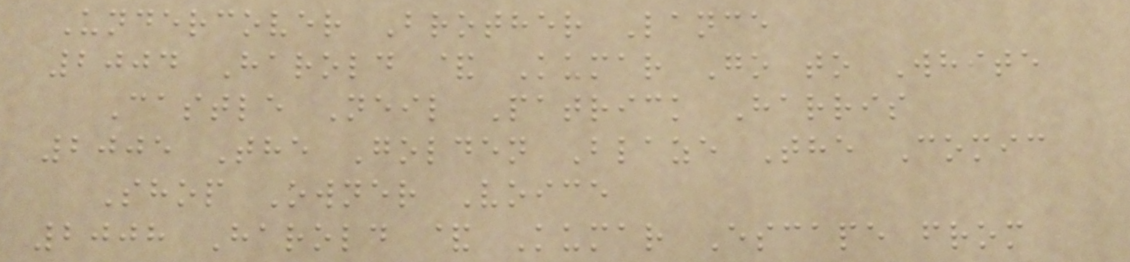Undercover Brother Lance
2004 Harold & Kumar Go to White
Castle Neil Patrick Harris
2005 The Golden Blaze The Comic
Shop Owner Voice
2008 Harold & Kumar Escape from
